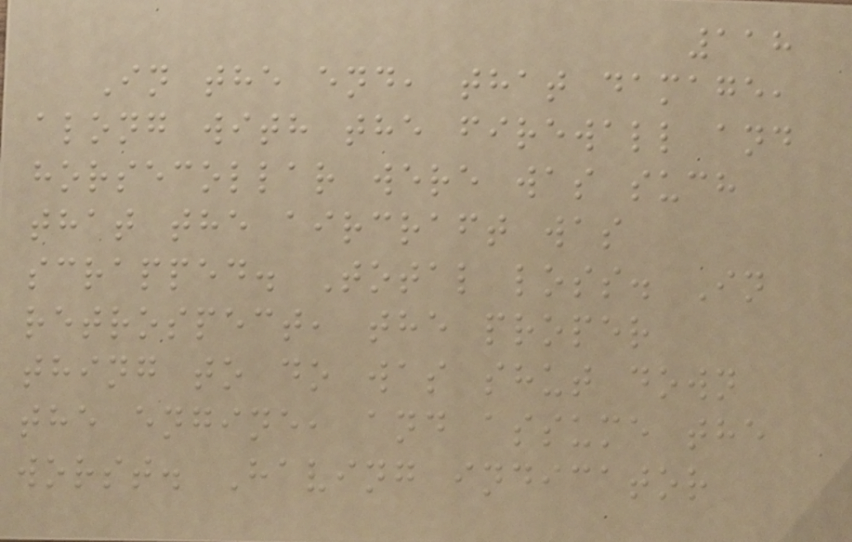118
In the end, that damage,
along with the firewall and
horsecollar were was such
that the aircraft was
scrapped. Total loss. In
retrospect, the proper
thing to do was shut down
the engine, and assume the
worst. Having indicator
